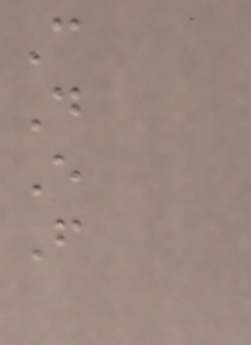C
D
E
F
